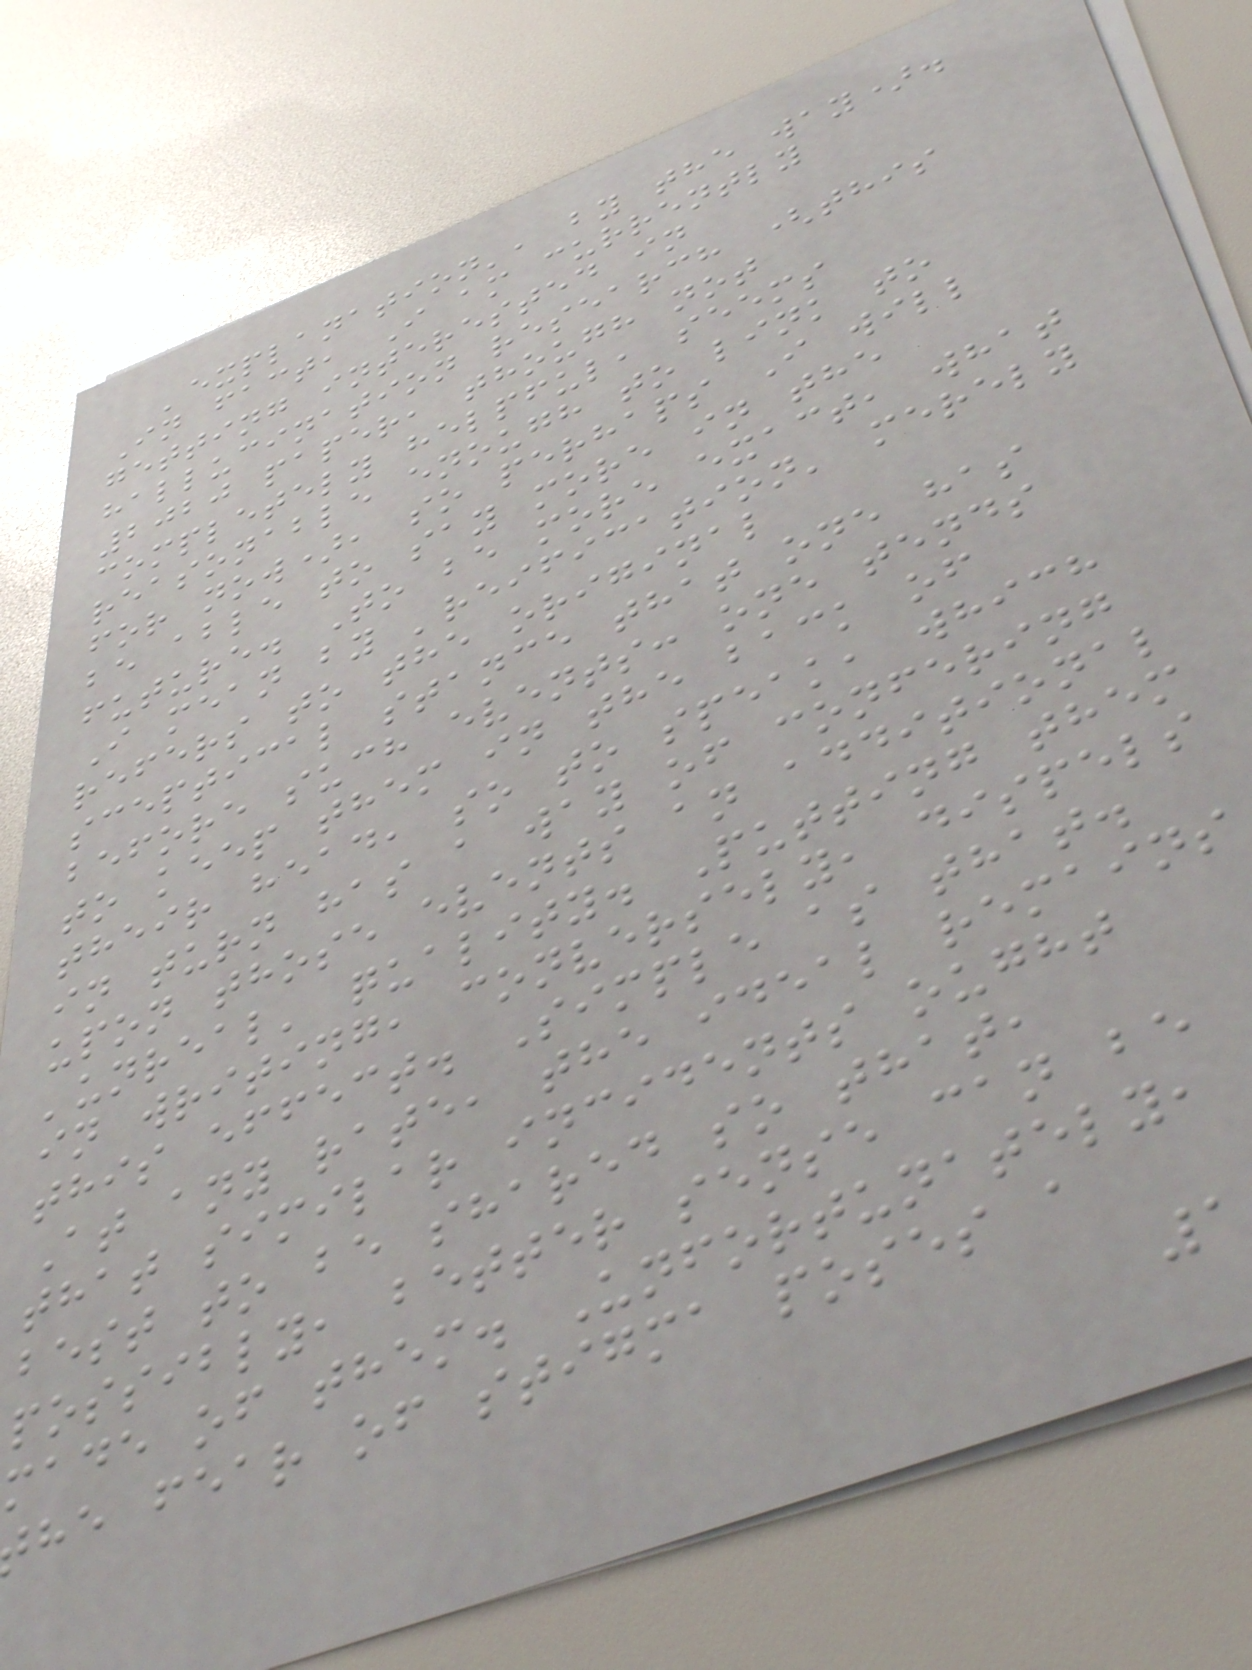'explanation', by the way).
In fact, I am currently
getting interested in
hallucination research (this
2020 paper, though not
completely helpful, seems
reasonable enough to link to
for now), so perhaps I will
be able to say more in the
future. To be more exact, what
I mean by 'reification' merely
refers to the original
sceptical stance that one has
before such events: one tends
to keep them in the back of
their head, so to speak, which
in turn has a way of confering
upon those events an additional
'unreal' quality. Putting them
in writing, conversely, dispels
this effect. Simple as that.
At any rate, the ideal remains
that similar incidents ought
best to be shared so that,
possibly, better sense can be
made of them. Unfortunately,
he fear of stigma poses a
